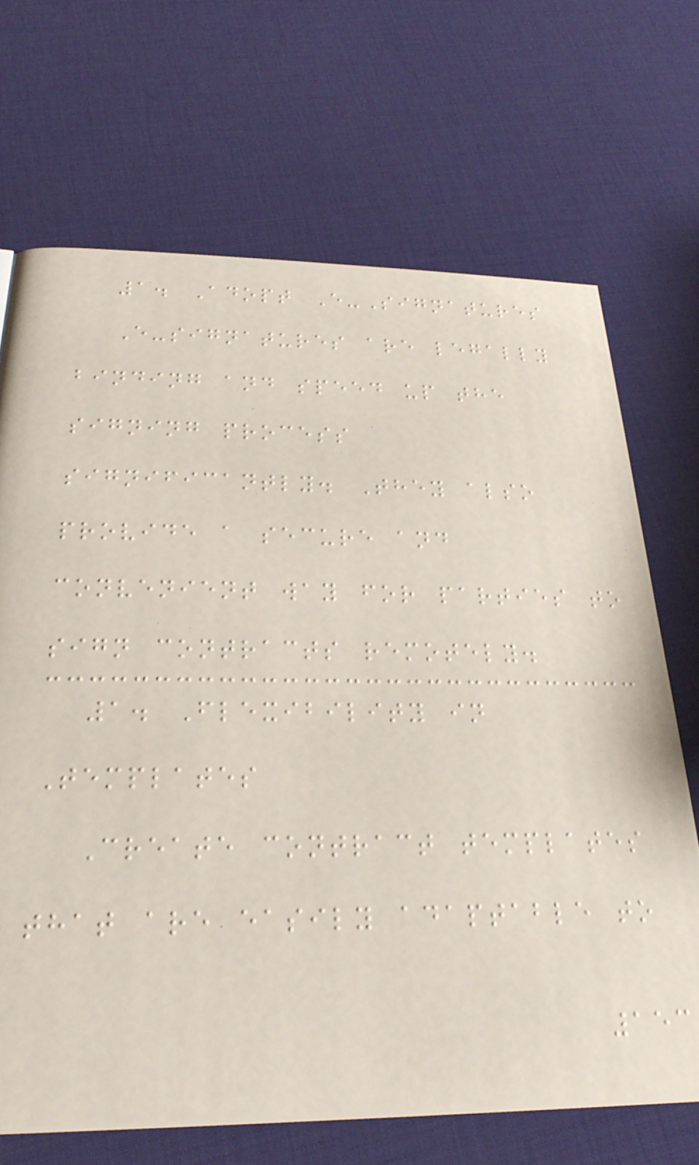1. Adopt E-Signatures
E-signatures are legally
binding and speed up the
signing process
significantly. They also
provide a secure and
convenient way for parties to
sign contracts remotely.
1. Flexibility in
Templates
Create contract templates
that are easily adaptable to
153
